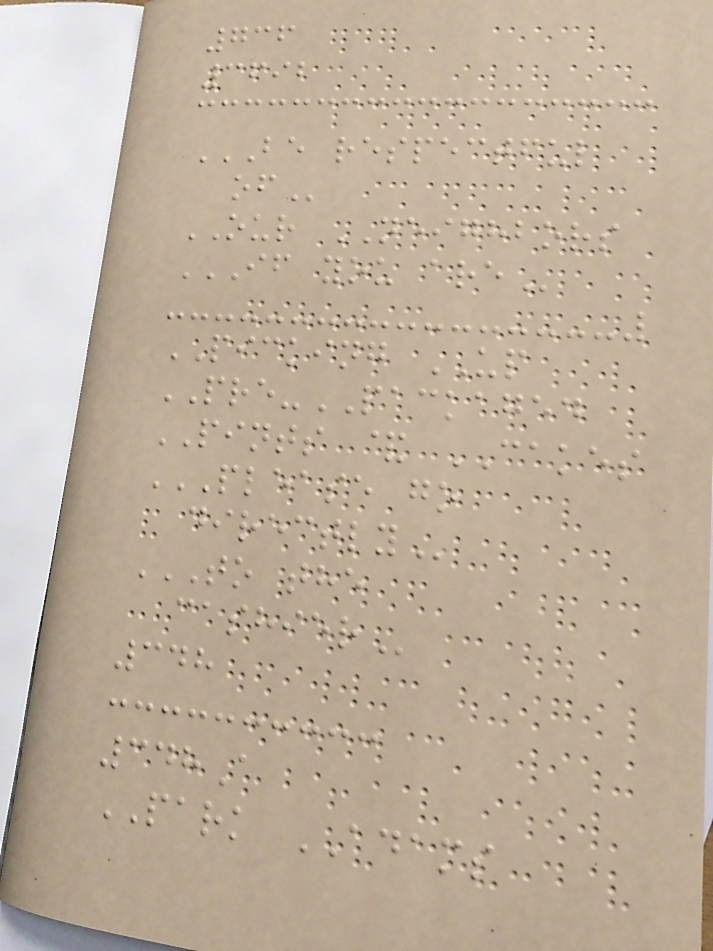736
3692
BE RESPECTFUL
OF
OUR NEIGHBORS
IF YOU ARE
PICKING UP
PRE-PACKAGED
PINTS & CAKES
PLEASE GO
DIRECTLY
TO THE
CASHIER
348
348A
PARK ADAMS
